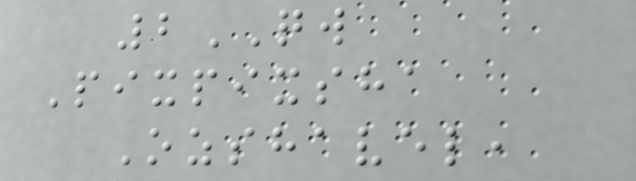2QW
Pixpixsha
Ozshavel,
